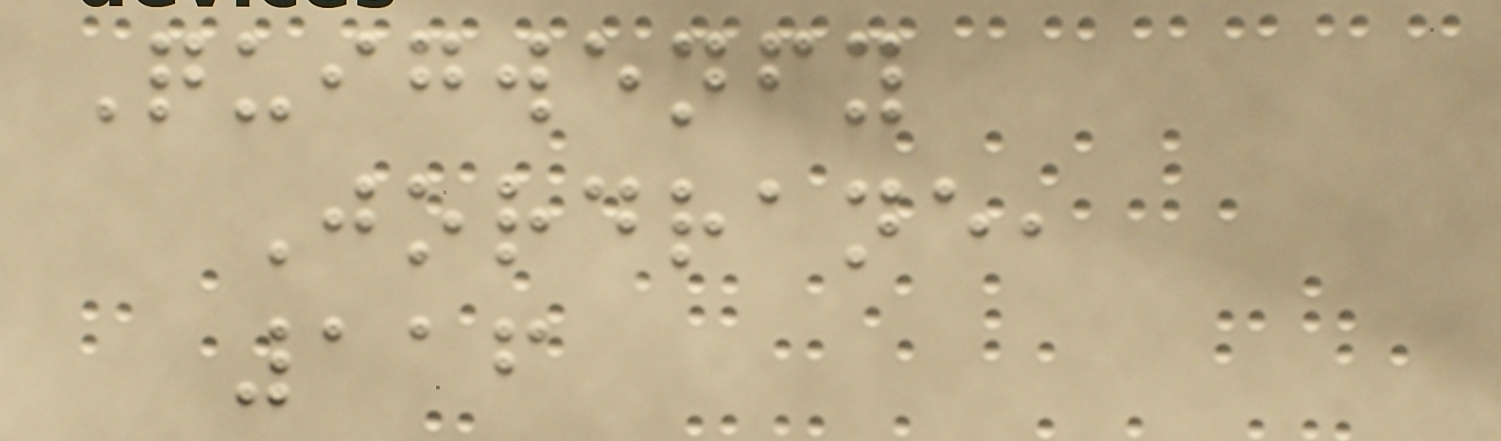Quigwenfy
Jordrane,
116
